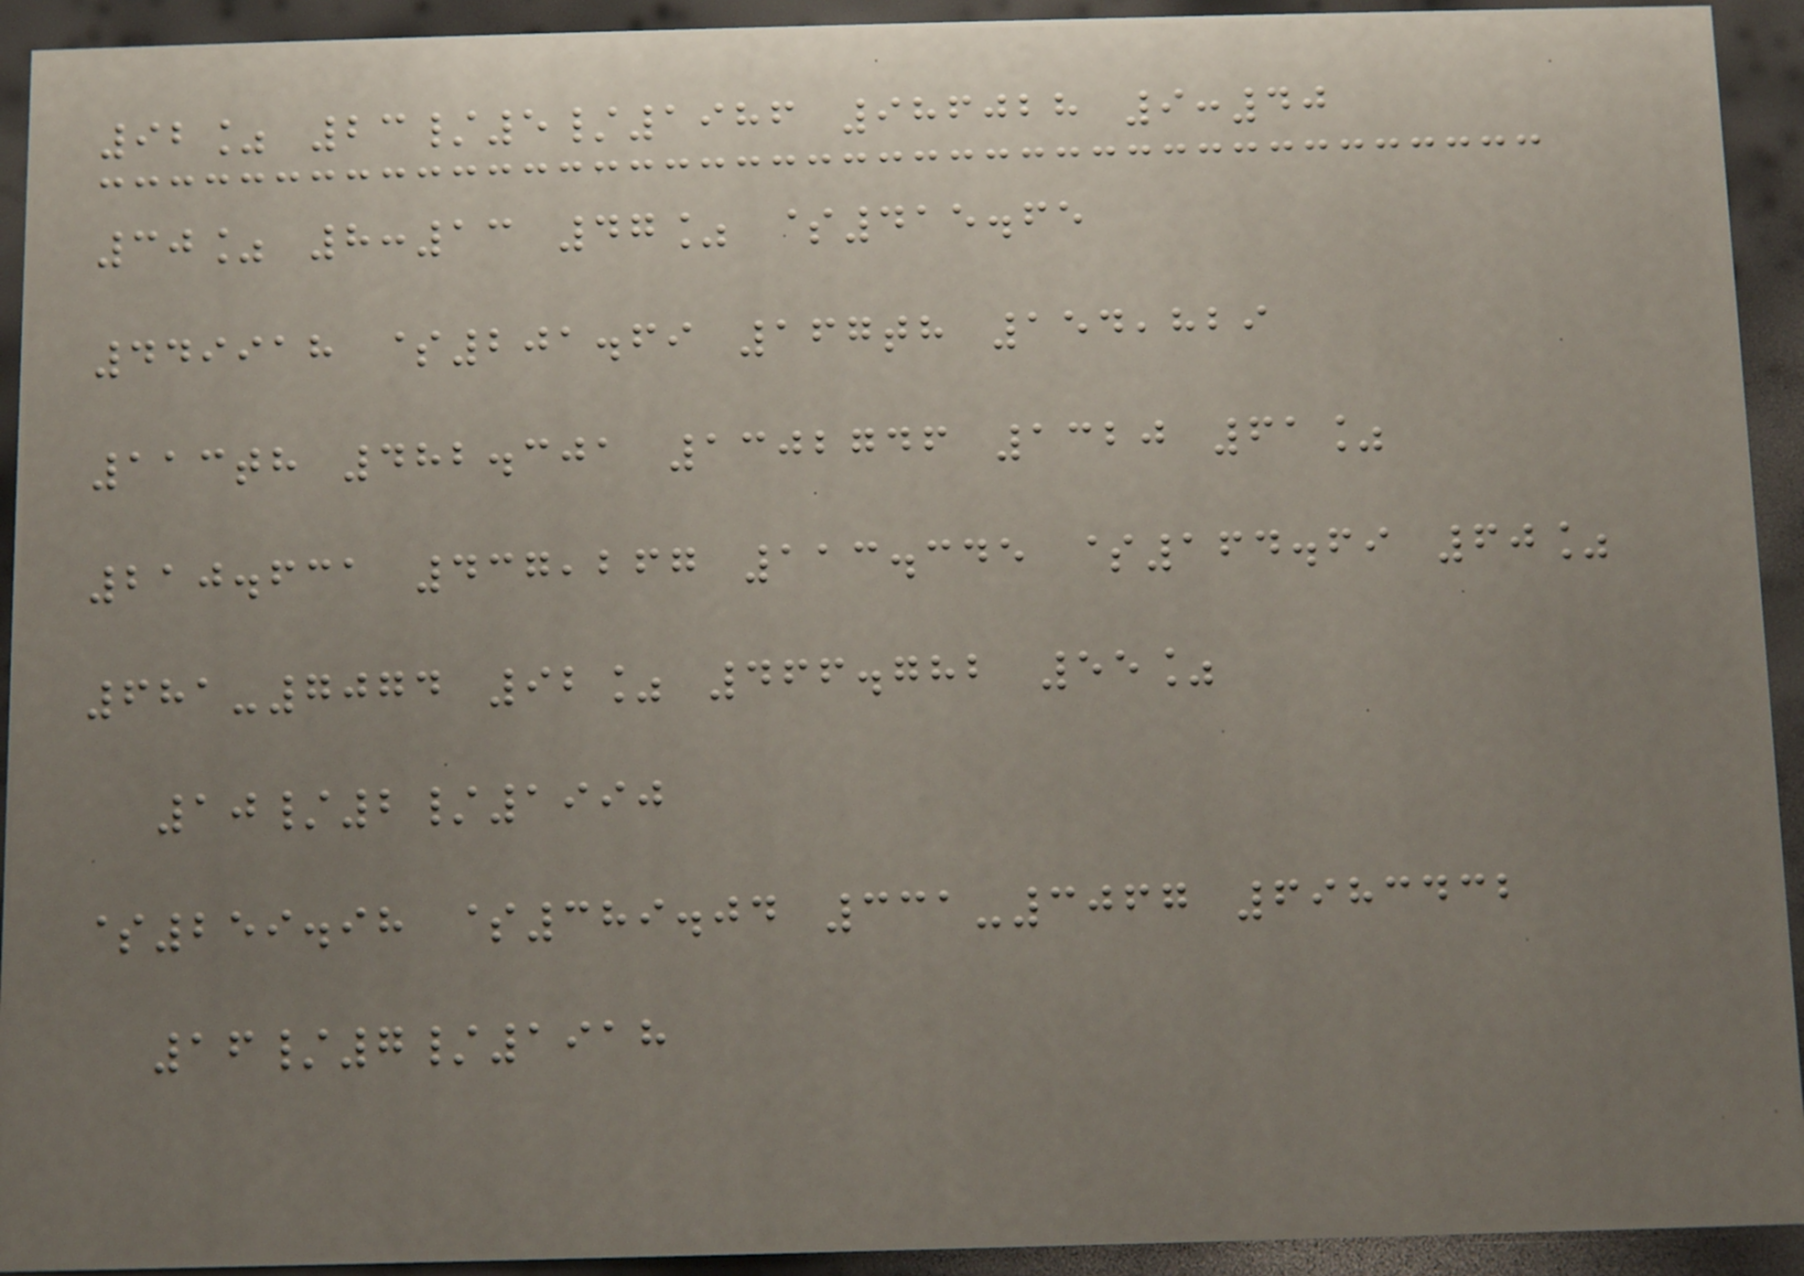92% 23/5/1986 986028 9:40
30% 8:13 47% $415.65
449918 $201.69 167th 154,829
113th 482.301 1302746 1320 61%
210.631 437,267 113.345 $164.69 60%
681-7074 92% 466.782 55%
10/2/1990
$259.98 $389.04 331-3067 6983432
16/7/1918
